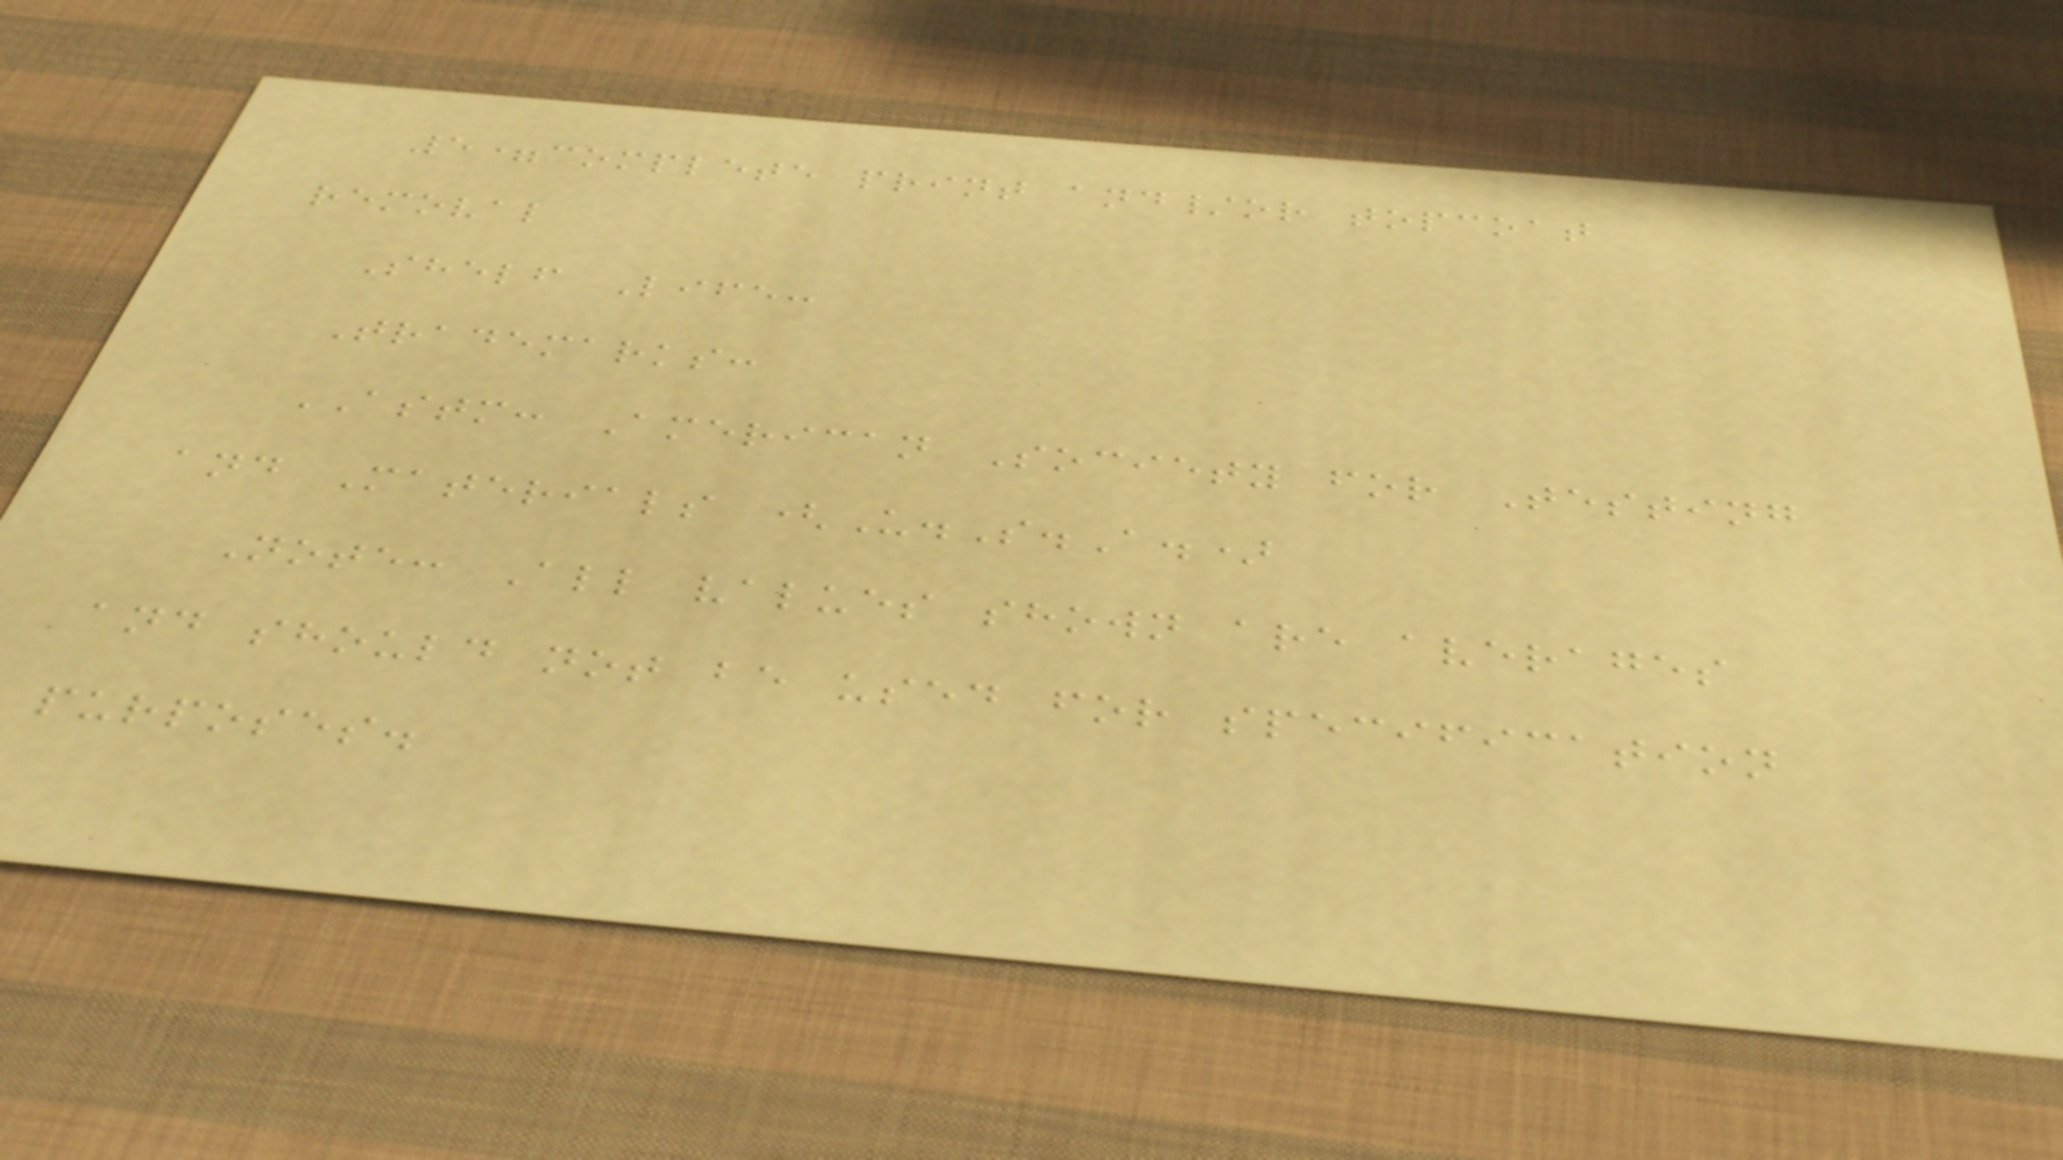5=complete print and/or topcoat
removal
Shelf Life:
Trademarks:
ASTM: American Society for Testing
and Materials (U.S.A.)
Note: All values shown are averages
and should not be used for specification
purposes.
